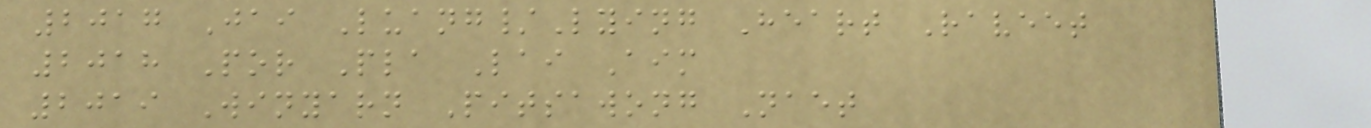2017 Jai Luang/Lying Heart Raveet
2018 Por Pla Lai Aim
2019 Winyarn Pitsawong Naet
